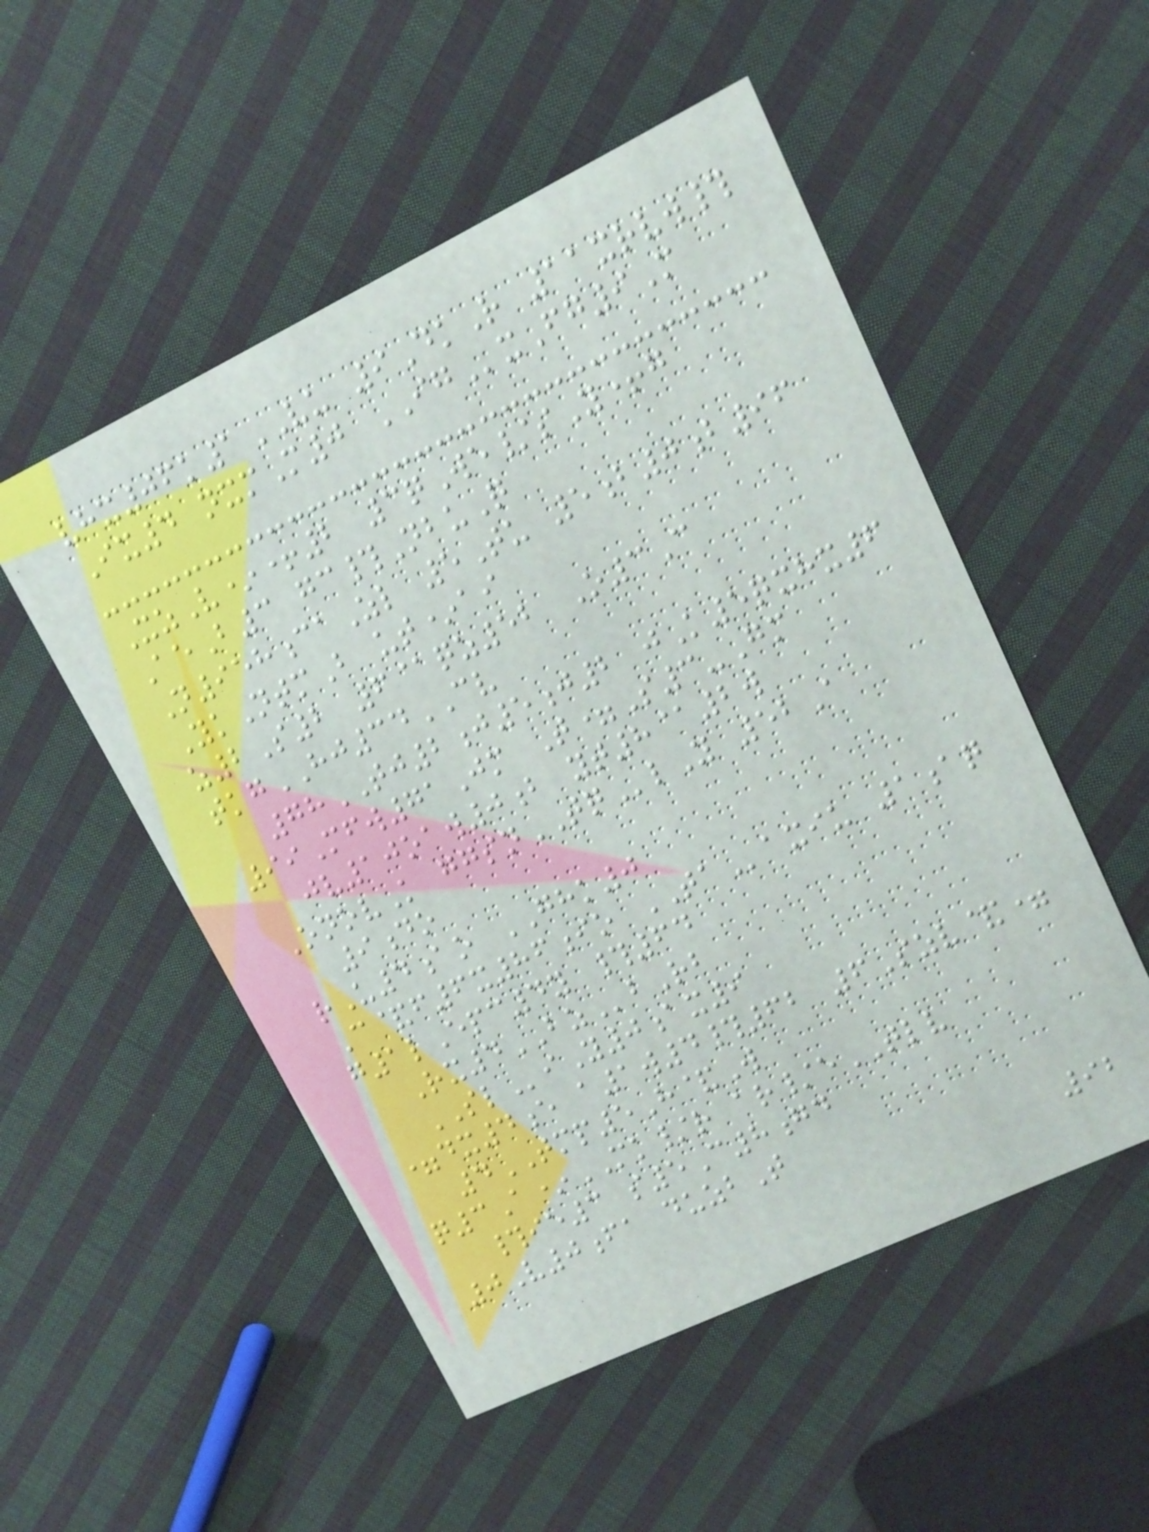vhx06k1VU 9DkR 11xrvw#
Ix4 nxmM0 IGxFg9M
XzV*+2 3qWe/sY+g
AeB3 gc#NbuQ
N958caZl 5Tu 5b0b96
YkNtmB ut*ai
z2S2 6@qz52 O3C
tkgHJ34CV
78TJ2j5j2 jK5qxhx6
99Mfw71Jm T=S3-Gm
jv10oaw0b yt8@2w
OnovK ggsnTQlY 52A
9do
rU4ao GHK0
C&f6x86io TAaxiu 1aq
g1lEpc4y #64
Rx4BZbRb
SLiY0ax9
=dx4e a1w4#62 6Szv&=
4TMP5H&W
q3A*MK/r ar/eTLV
#ie3 s5C8gd
0V0fa duzbT
92
